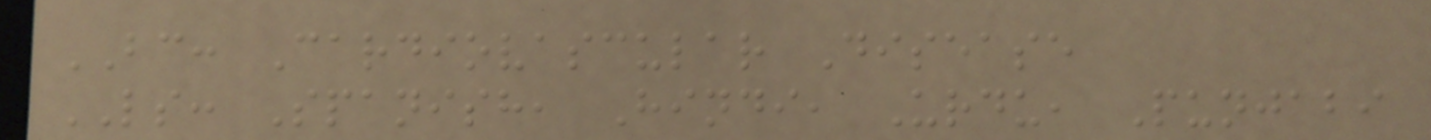BC: Cardiovascular Disease
LS: Spanish, Hindi, Urdu, Punjabi
